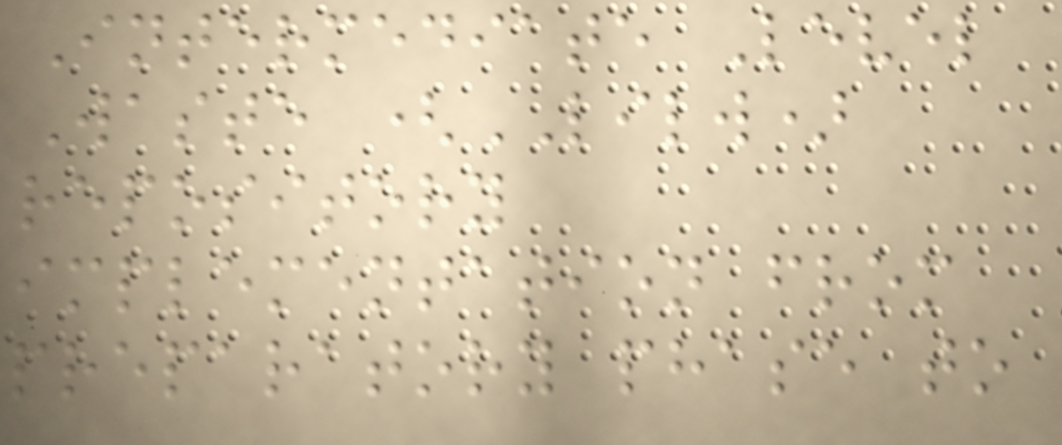Intermediate Level
Waste (LILW)
repository
implementation from
preparatory phase to
